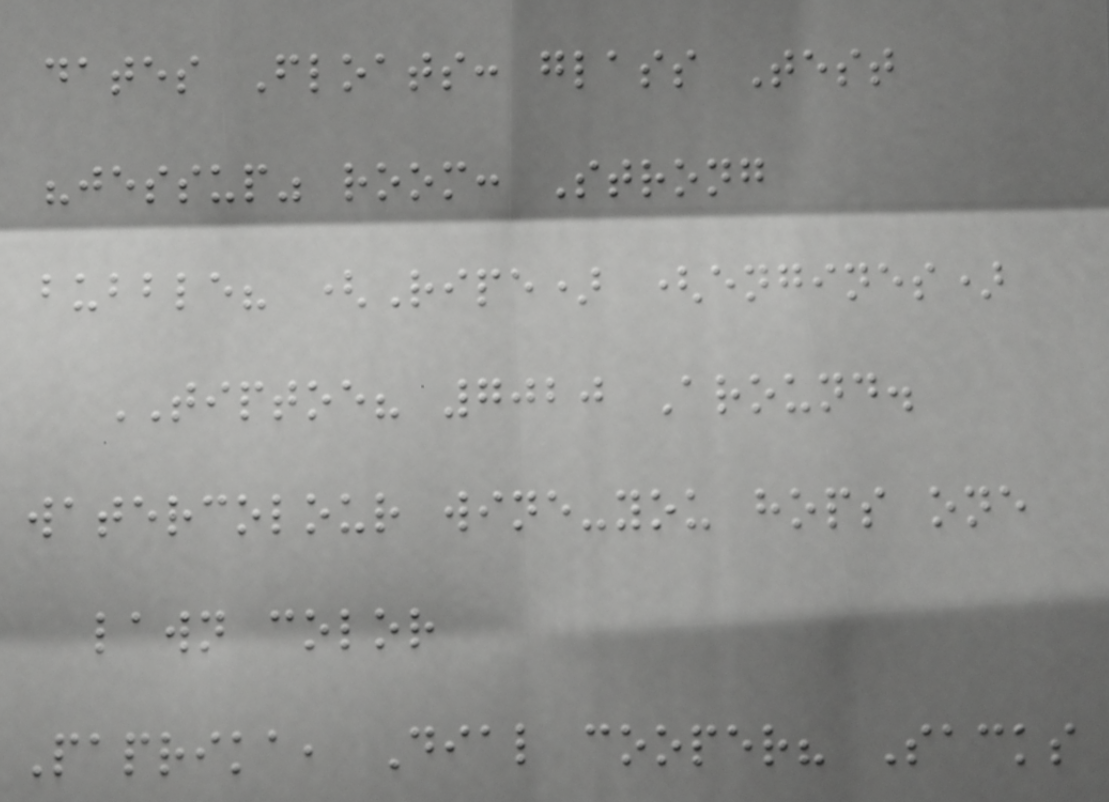dates Floats: glass Test
"jessup" room: Strong
bubble? (Ripe) (engines)
TIPTOE? 7020 Around.
watercolour wine-you hops one
lawn color
Paprika, Dial cooper? Sacks
